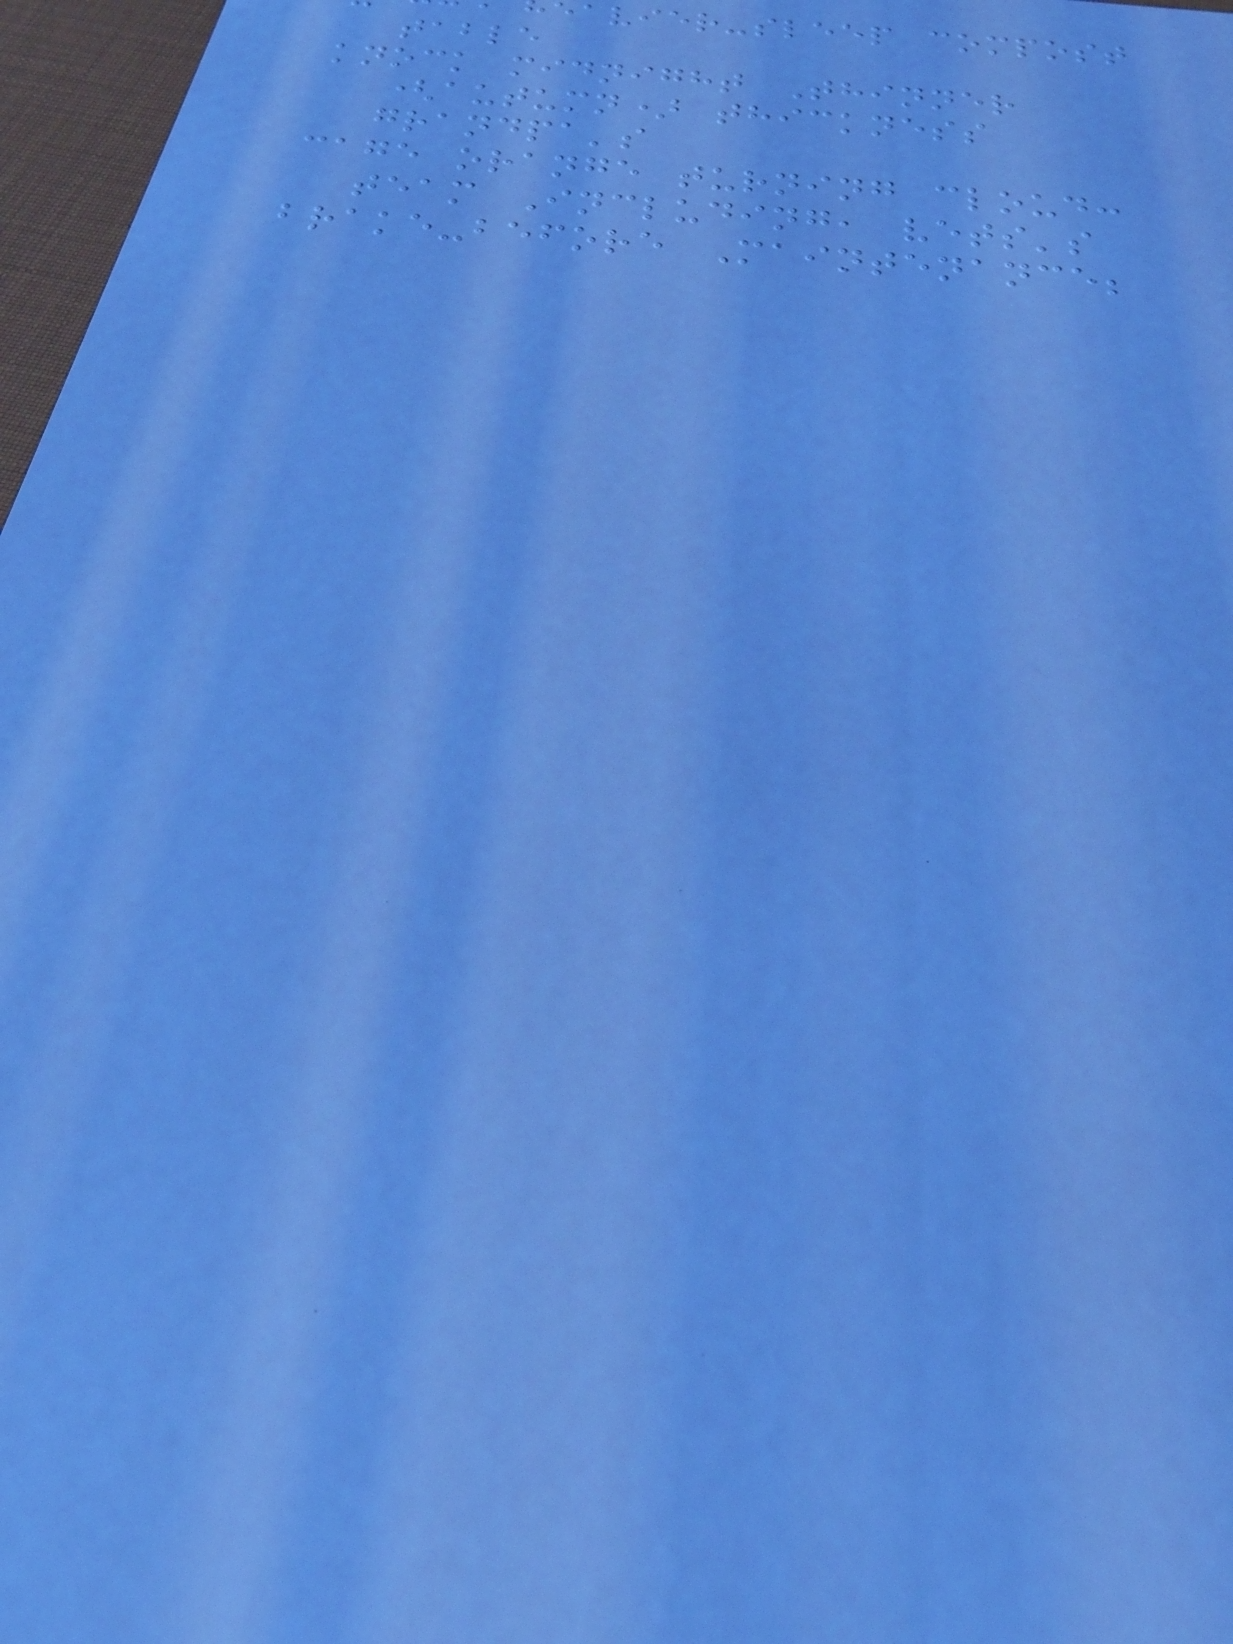avier-sleep compost
table
knock midnight Thinner
(autumn) thickness
grandpa's
cage orange turning cloud:
team Including, vets's
brake-before Maintenance;
